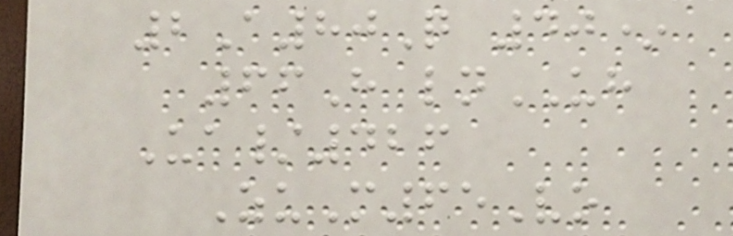2A80Q 40*
66H lnUH
Ua/426
ZuM65Vo
